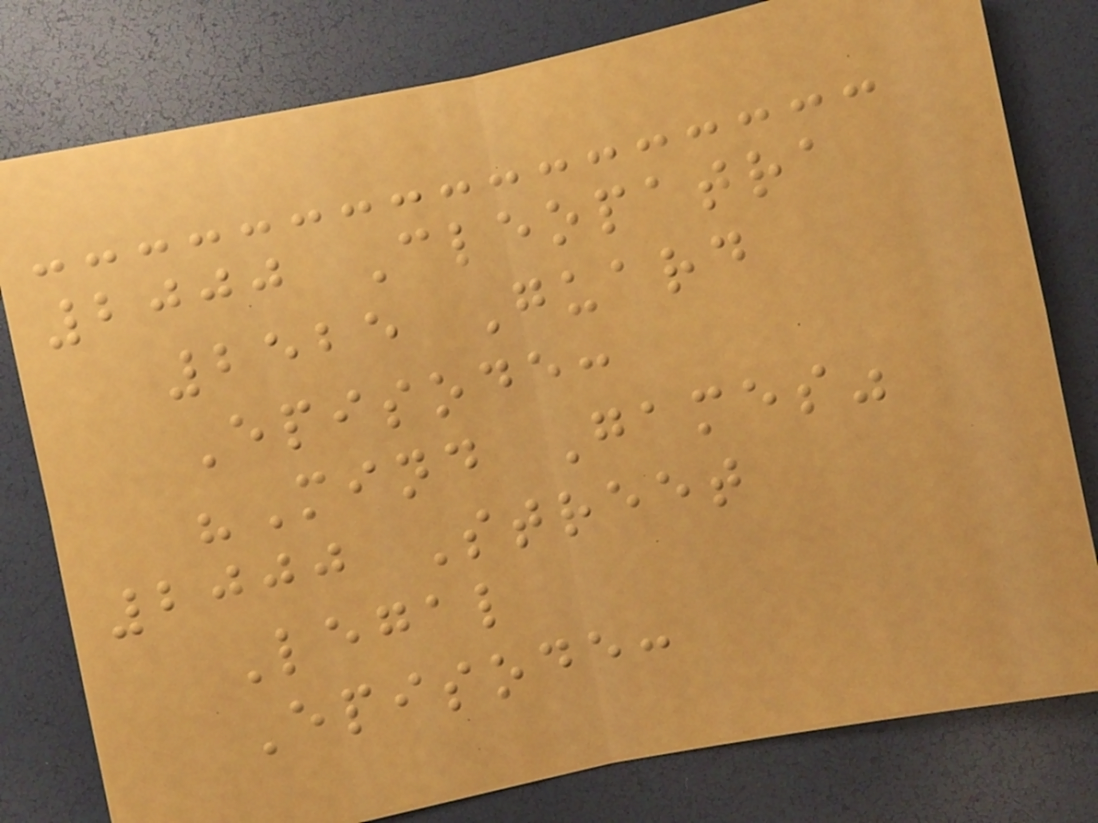2000 Cleopatra
2525 Guard
Episode:
"Mind Games"
2000 Street
Legal
Episode:
